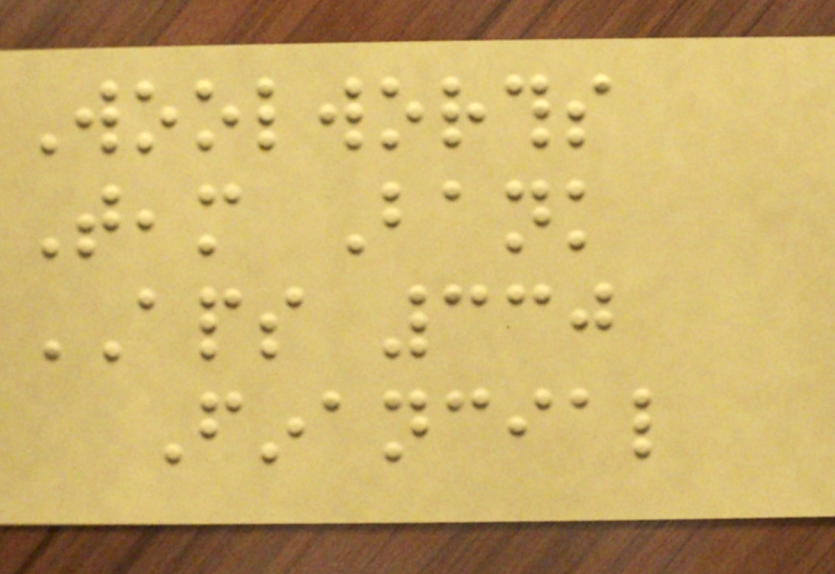Woolworths
Team Bank
APS 330
Financial
